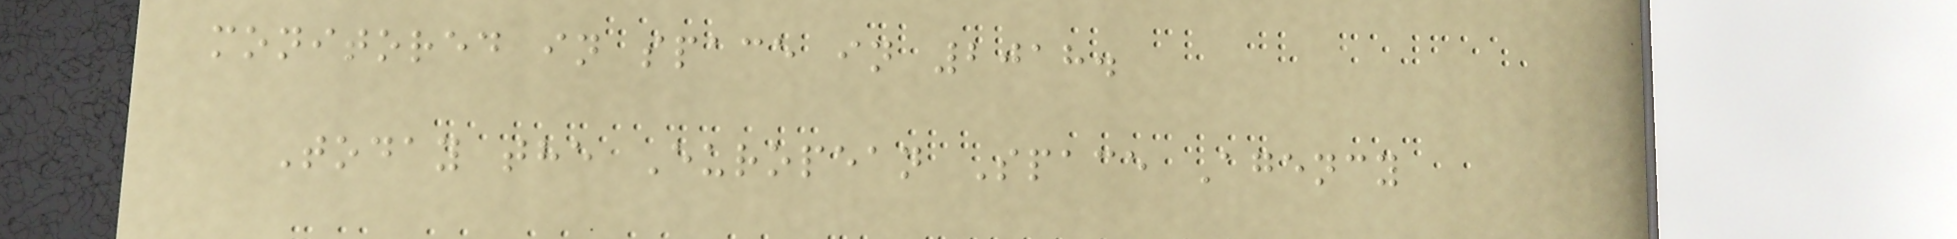monitored in space in 2018.
Today the European Space Agency
